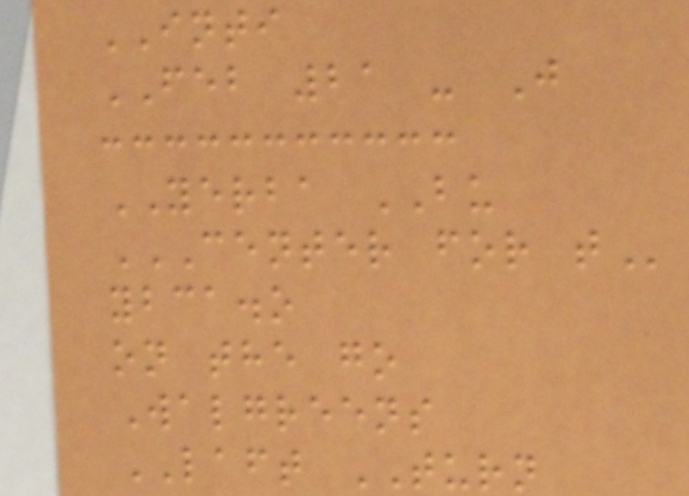INTI
FEB 21 - J
YERBA BU
CENTER FOR T
ybca.o
on the go
Walgreens
LAFT TURN
